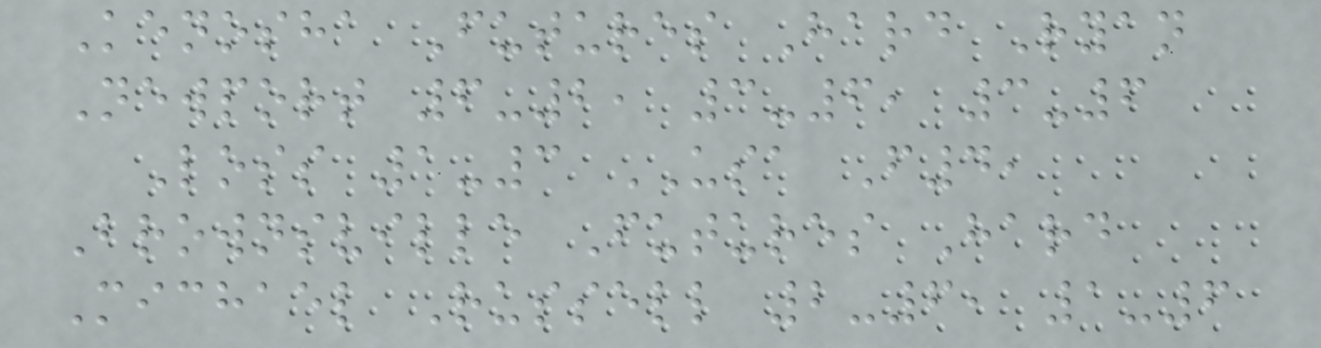Kenosha Futures Hard Ryan
Newport 6-2, 3-6, 3-6
Loss 1-3 USA F4,
Brownsville Futures Hard
Michael Russell 2-6, 1-6
